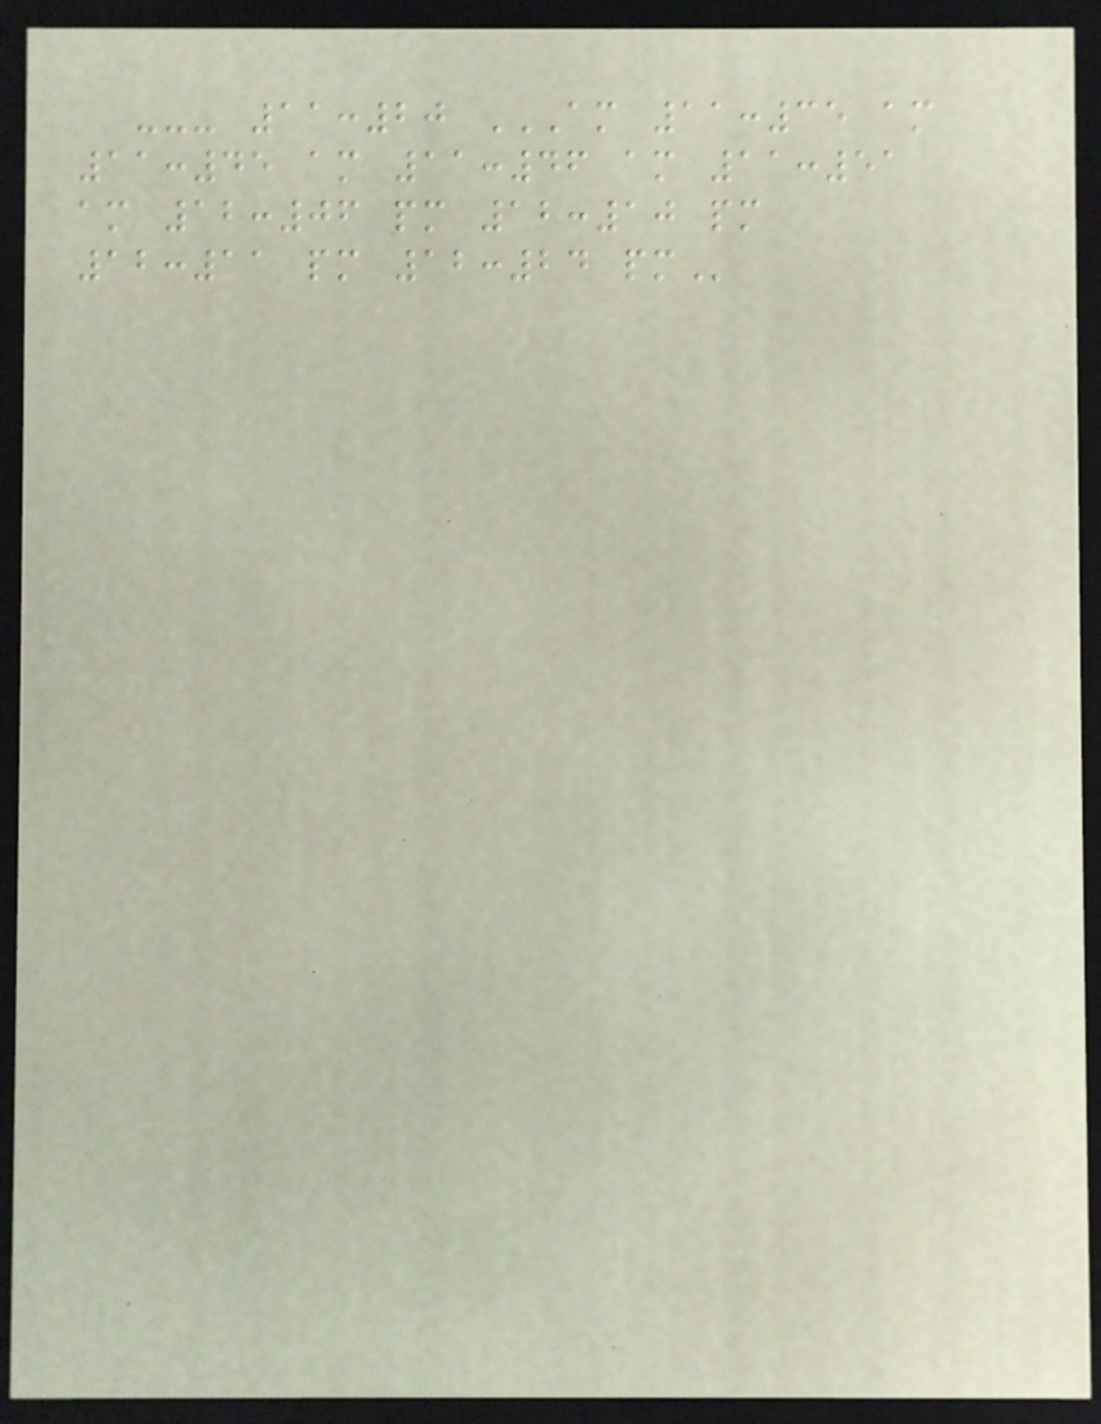--- 11:20 AM 11:35 AM
11:45 AM 11:46 AM 11:51
AM 12:06 PM 12:10 PM
12:11 PM 12:24 PM
